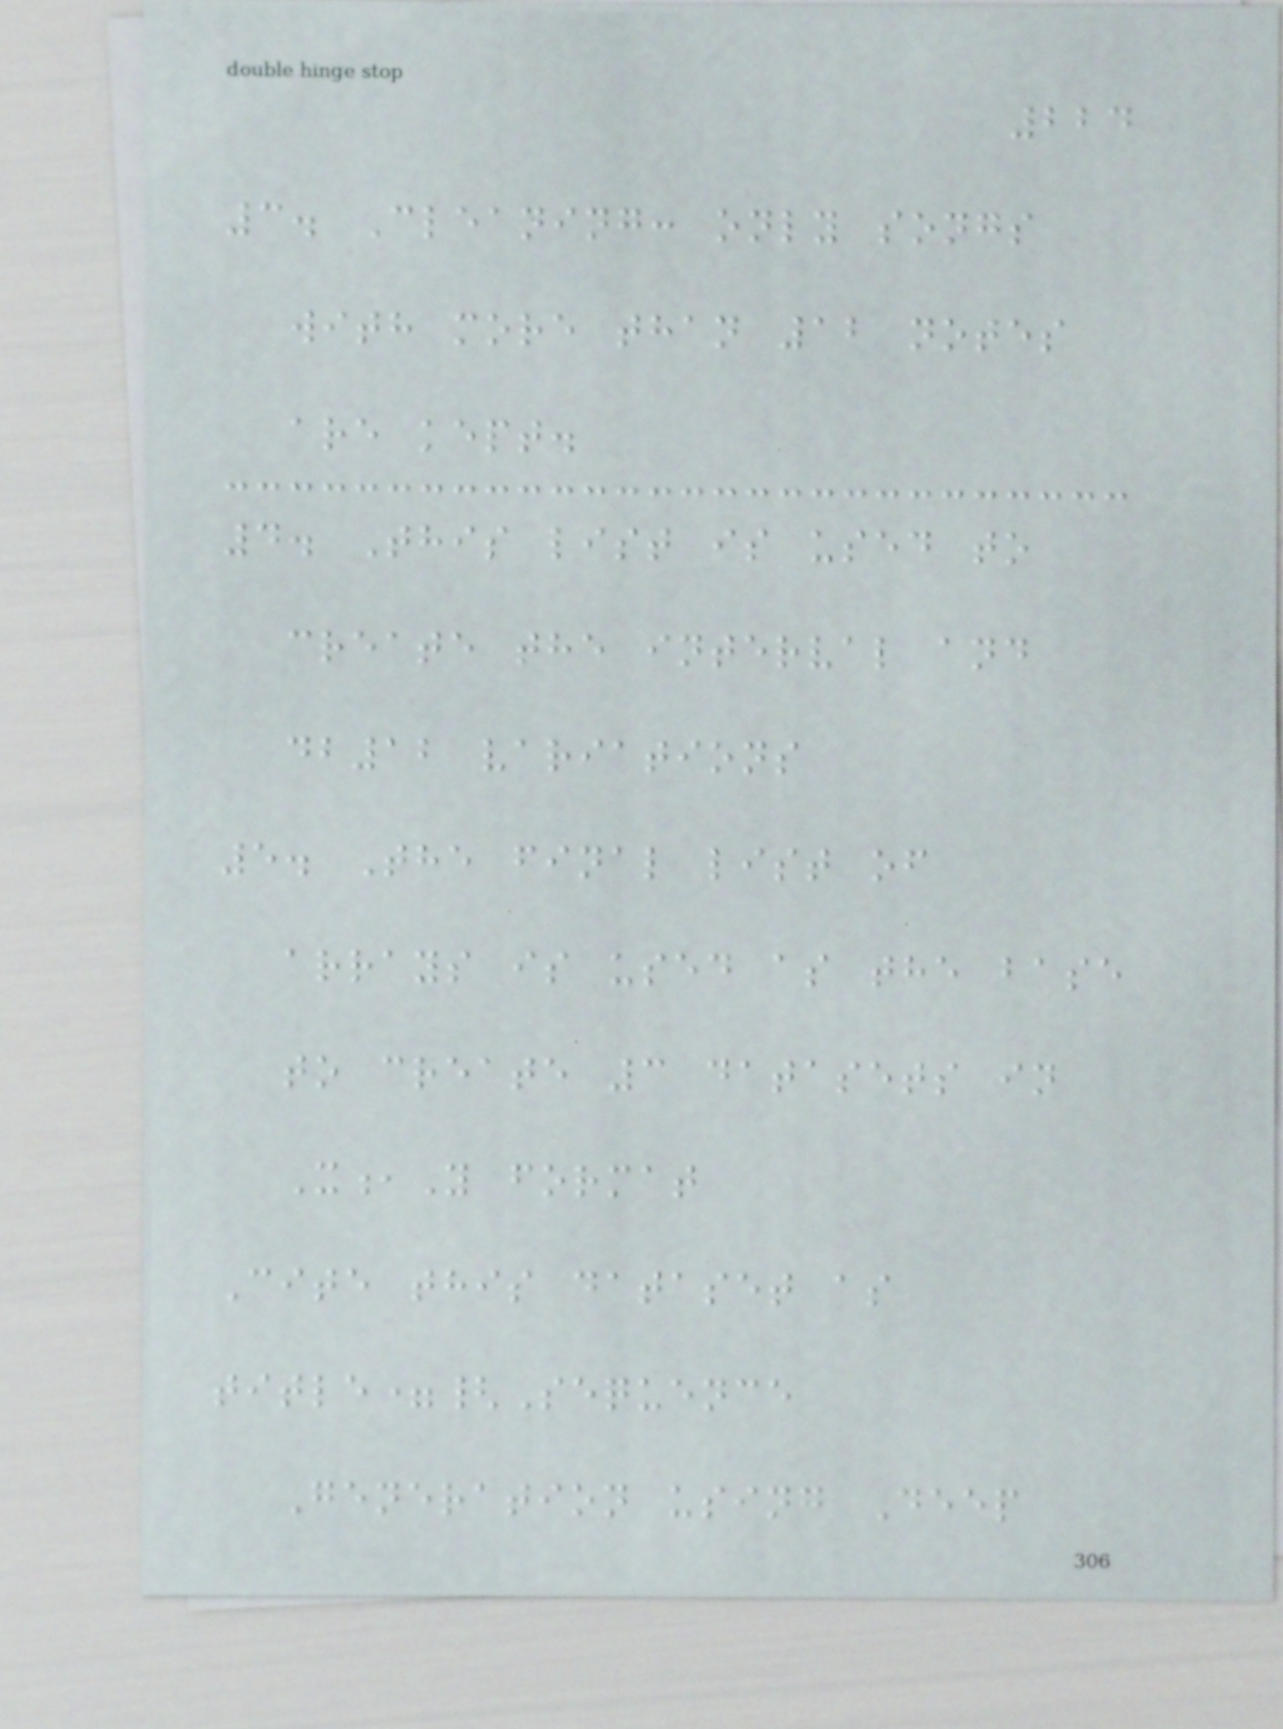224
3. Cleaning: only songs
with more than 12 notes
are kept.
4. This list is used to
create the interval and
db12 variations
5. The final list of
arrays is used as the base
to create 3 datasets in
X,Y format
Cite this dataset as
title={Sequence
Generation using Deep
